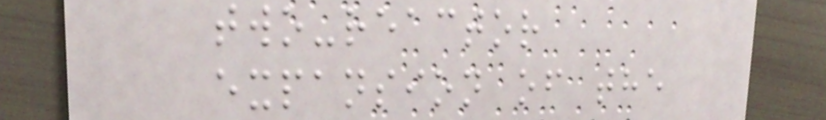two-reactor
expansion of the
